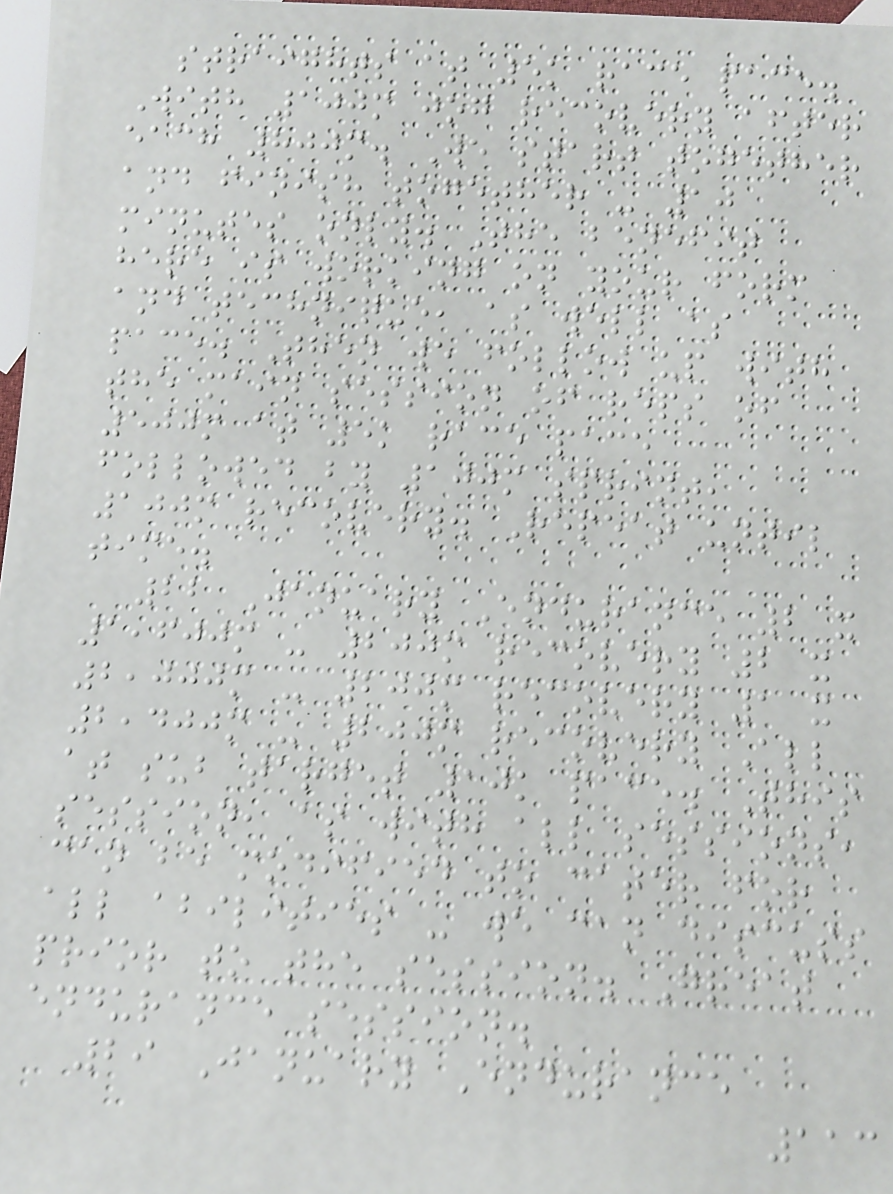straights at 5k race pace.
With 100m jog recovery after
each 800m. We start together
and finish together - 10
minutes only. The benefit
here is working on your form
and technique, as well as
pace. Then we follow up with
the main session of reps of
500m at 5k race pace
followed by 100m sprint,
100m recovery. Repeat until
time.
22 January Endurance 2 x
1,600m - 200m recovery 2 x
2,000m - 200m recovery 1 x
2,400m - 200m recovery All
at sub target 10k pace. This
session, as with all sessions,
can be modified to cater for
all abilities - we can discuss
prior to the session. Great
endurance session.
29 January Endurance
113
